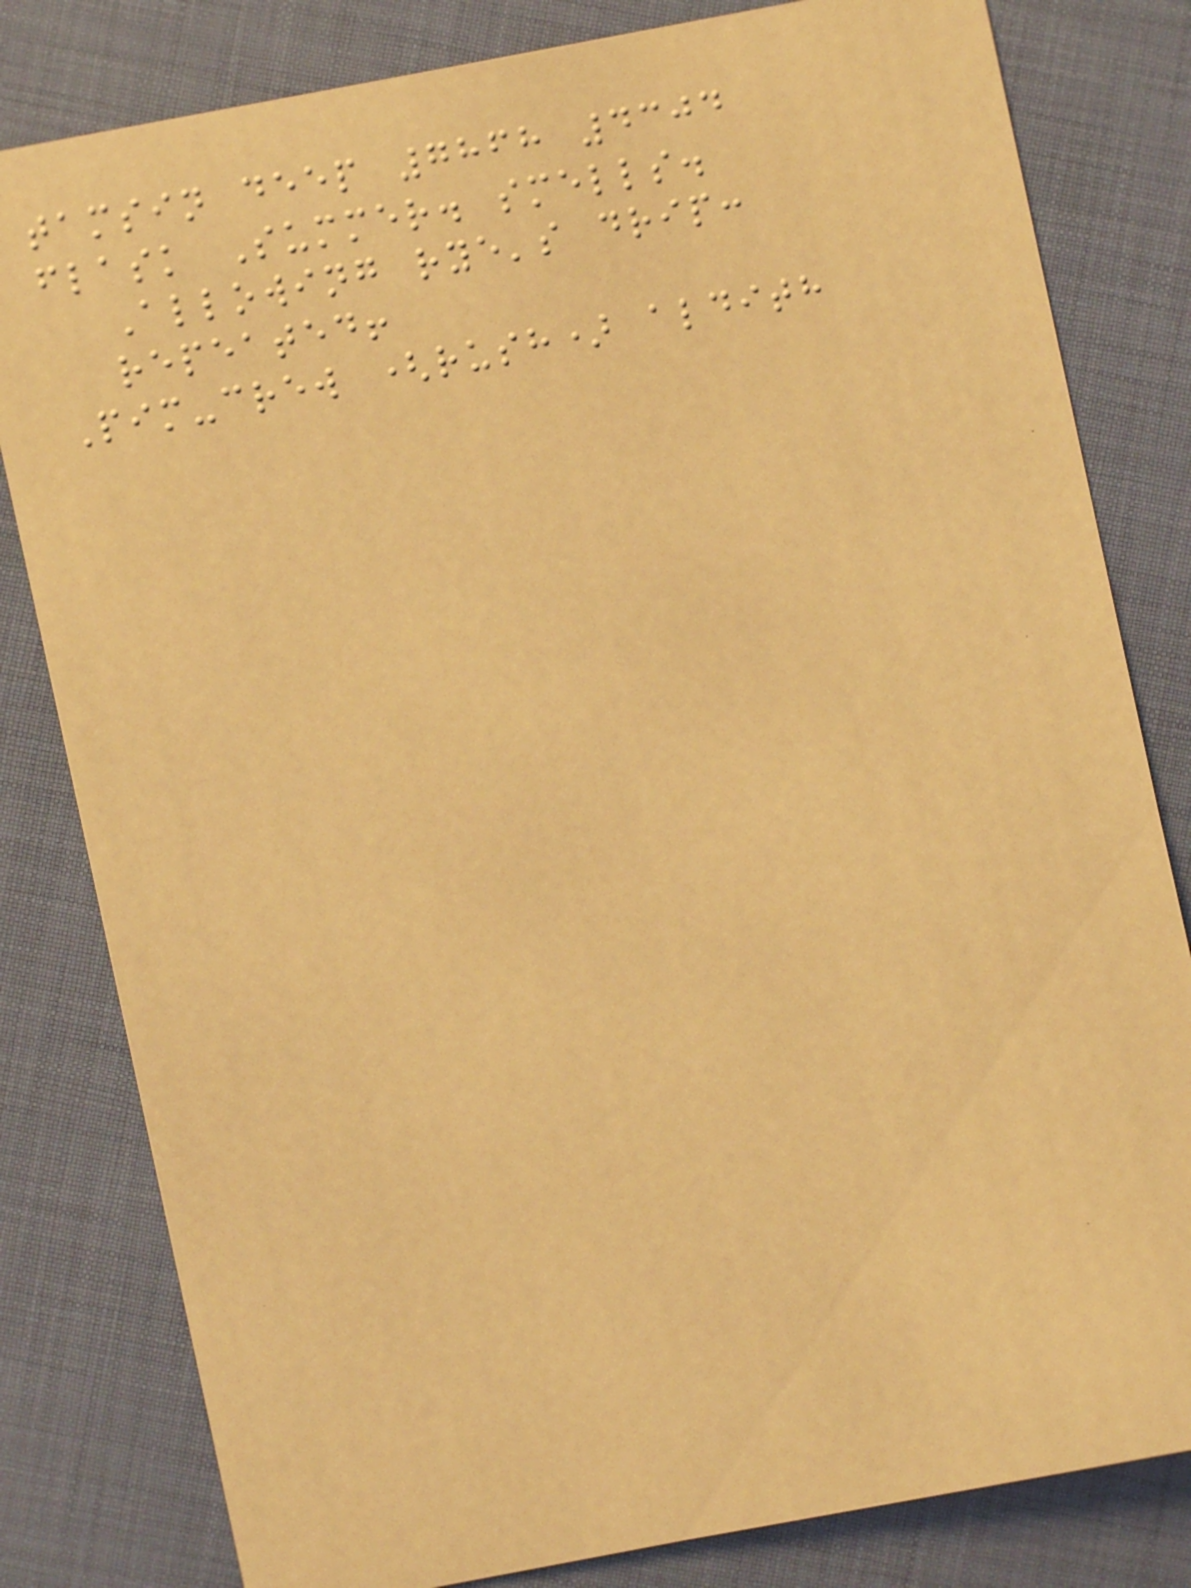tamsin deep 7868 4304
flask Summer. smells.
Allowing rye's drip:
repeated!
Pim-crew (rush) aldith
